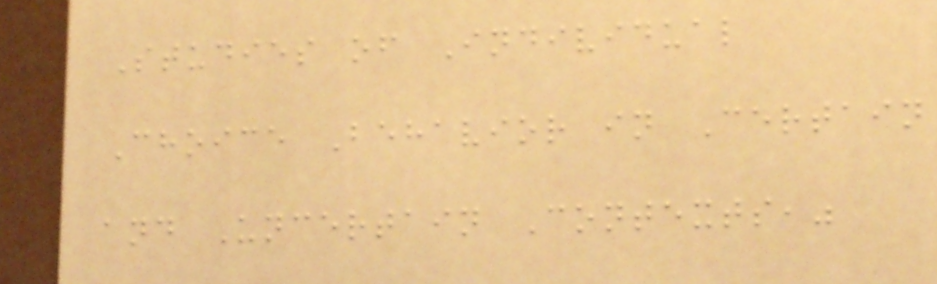Studies of Individual
Choice Behavior in Certain
and Uncertain Contexts,"
